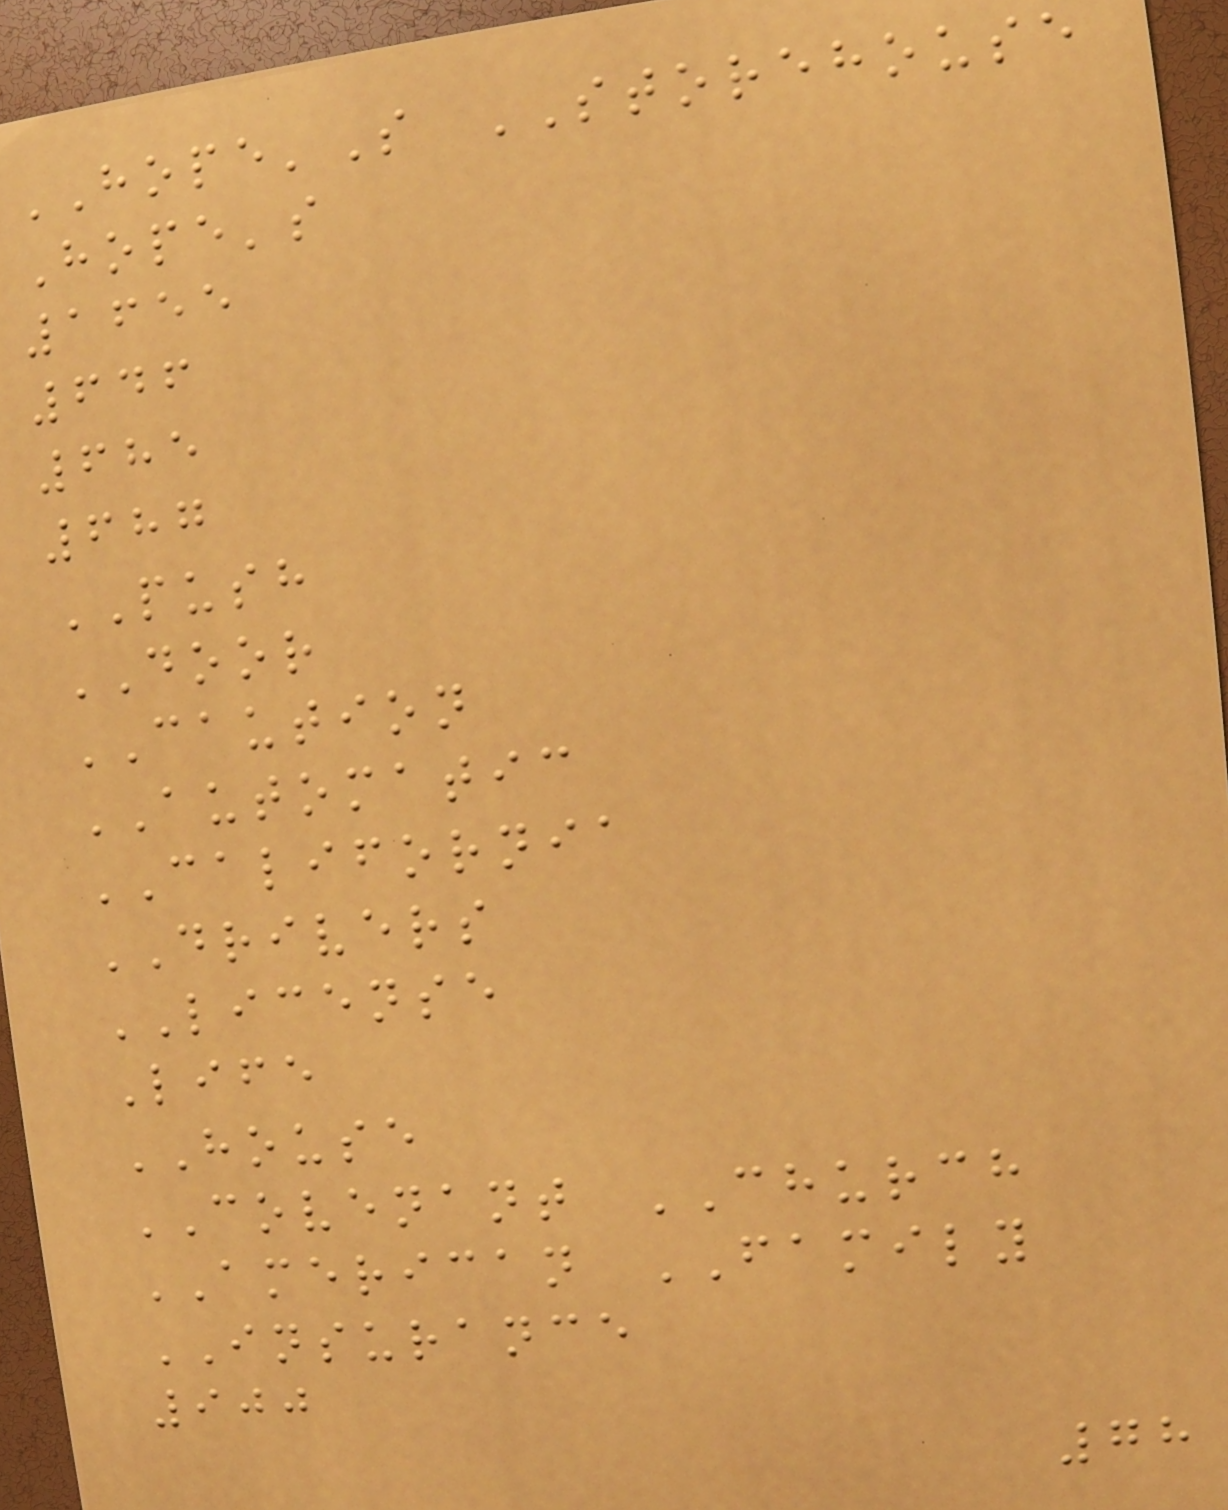HOPE'S STOREHOUSE
Hope's
1655
646
685
687
PUSH
DOOR
CAUTION
AUTOMATIC
CALIFORNIA
DRIVERS
LICENSE
Life
HOUSE
COVENANT CHURCH
AMERICAN FAMILY
INSURANCE
900
78
